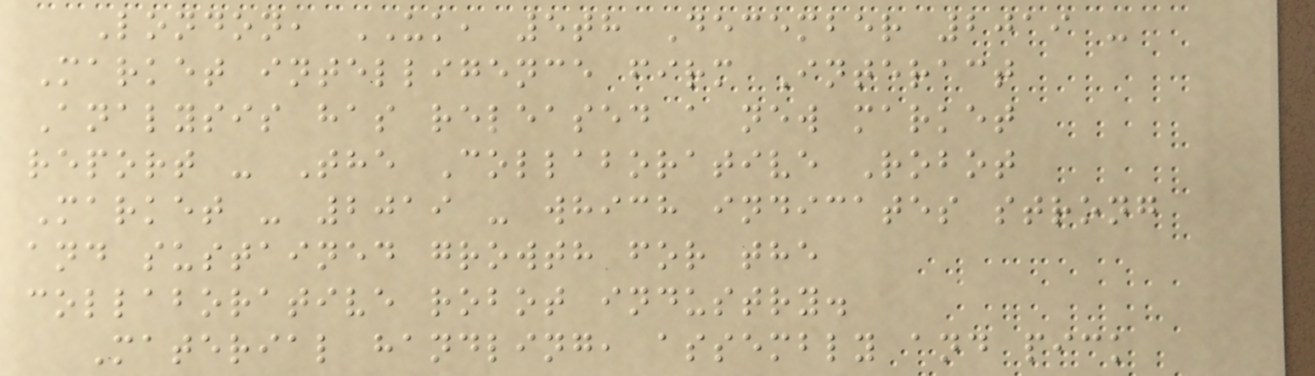London, UK, 5th December 2019 -
Market intelligence firm Interact
Analysis has released a new market
report - The Collaborative Robot
Market - 2019 - which indicates strong
and sustained growth for the
collaborative robot industry.
Material handling, assembly and pick
